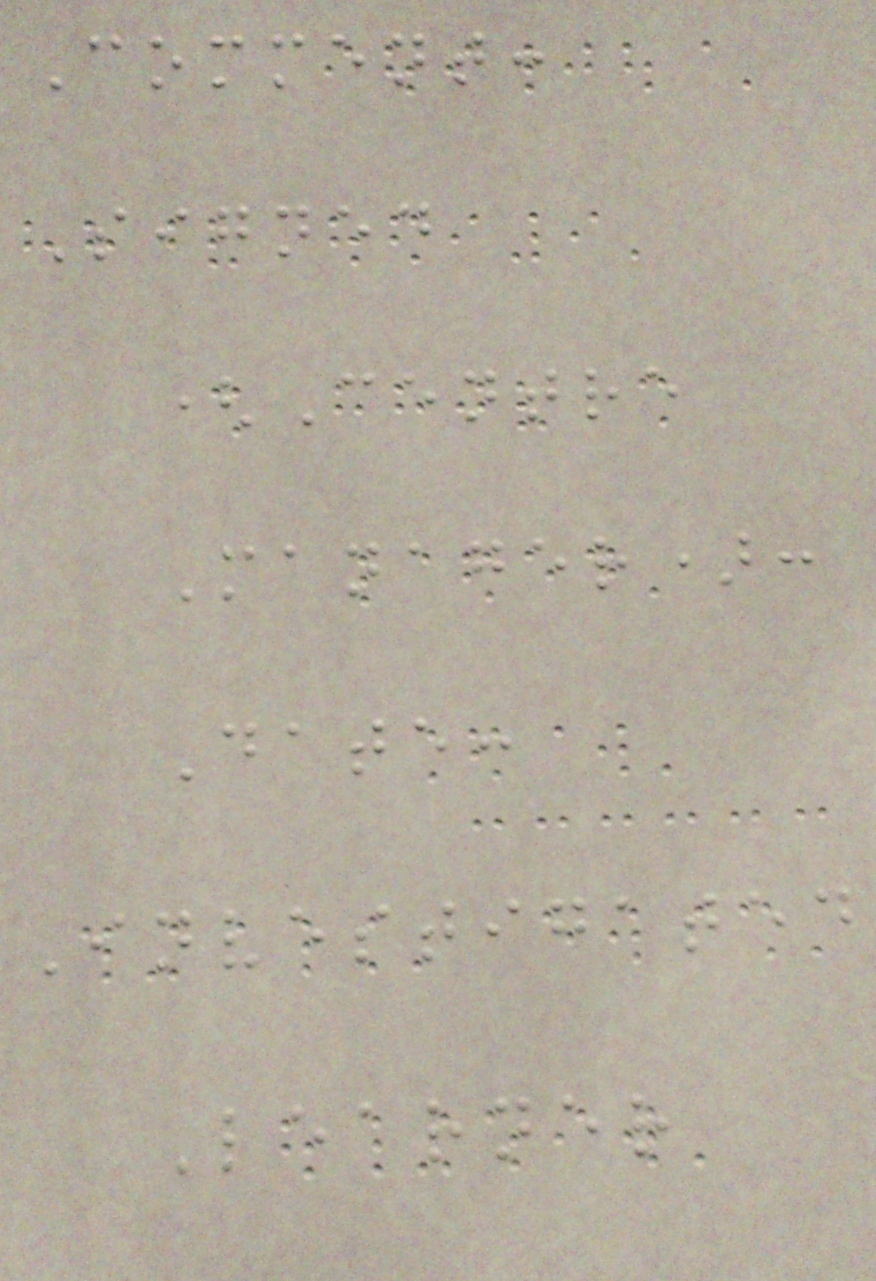Comment:
Signed
(Centre
Manager):
Date:
Investigated
Learner
